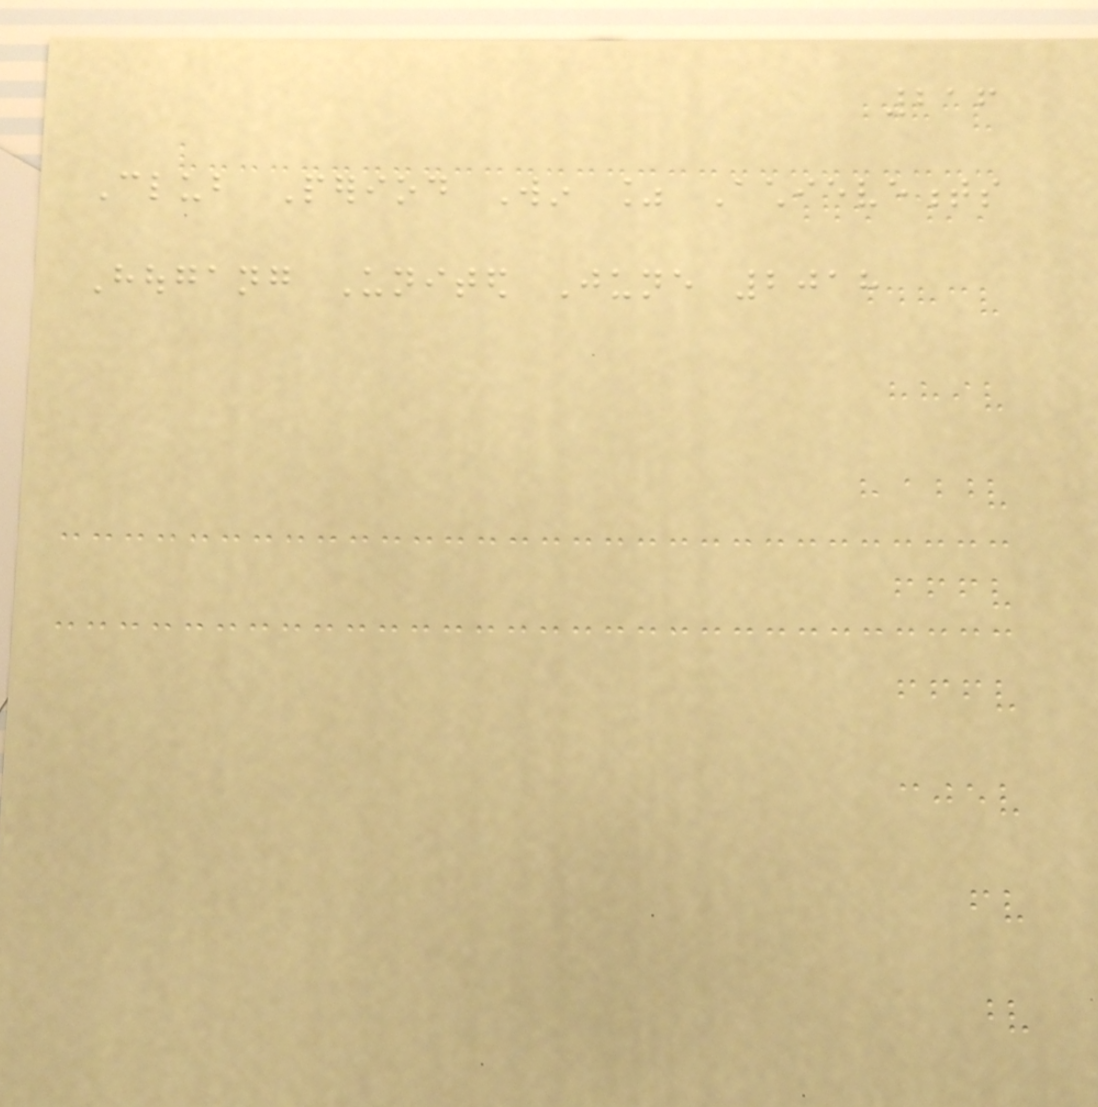216
Club Period Win % Achievements
Hougang United June 2018
